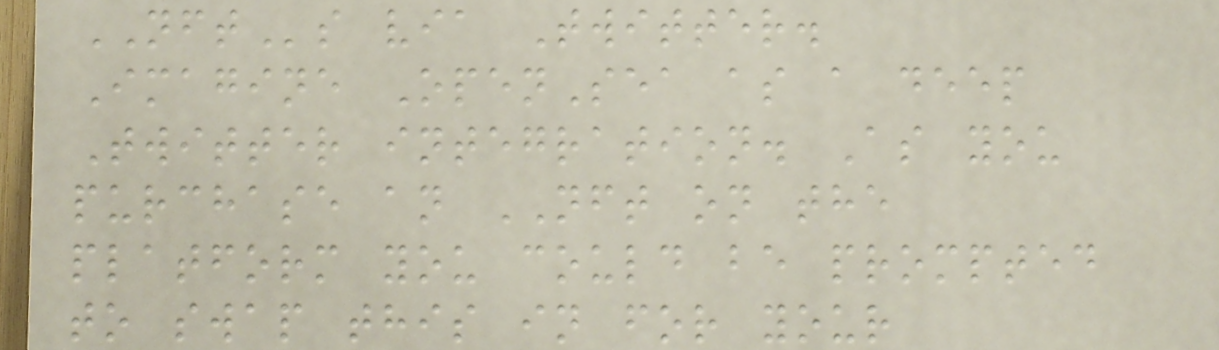NFTs via Twitter.
Imagine OpenSea as a deep
Twitter integration. As you
purchase an NFT on the
platform you could be prompted
to swap this in for your
